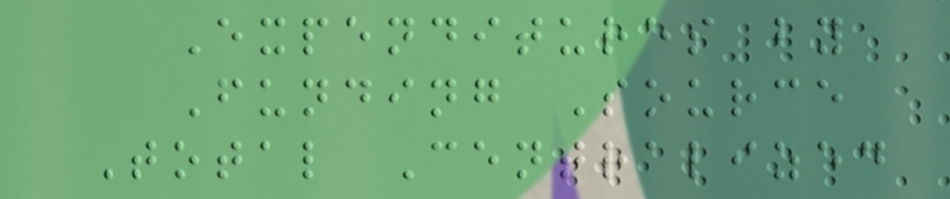Expenditures by
Funding Source
Total Centralized
